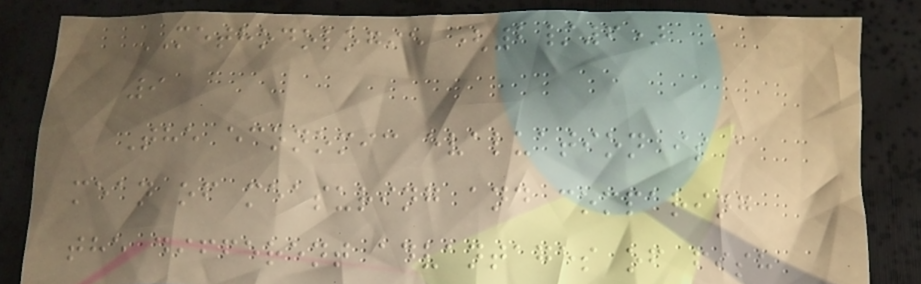METHODOLOGIE (2/6)
9
The economic evaluation is a
mean of measuring and comparing
the different advantages of fish
